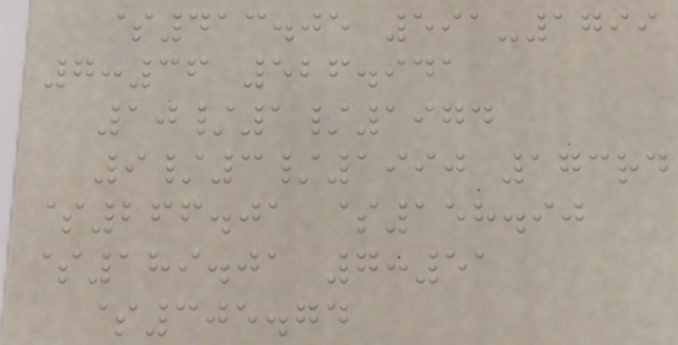$413.05 591-1799
7:36 526.941
10/1/1974
9/3/1990 173rd
$266.01 $158.90
$189.01 7:51
$305.74
